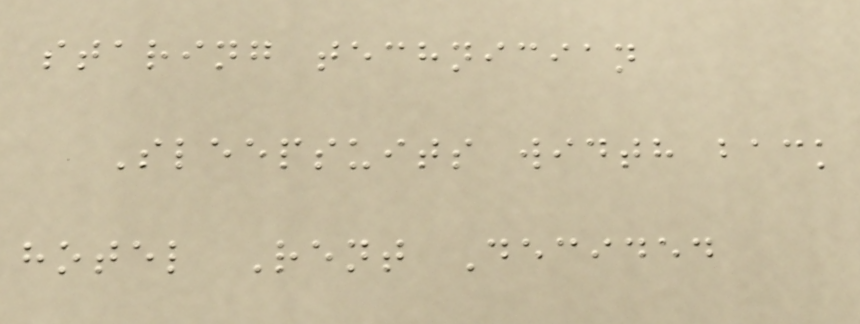staring technician
Sleepsuits width back
hotel Rent Decided
